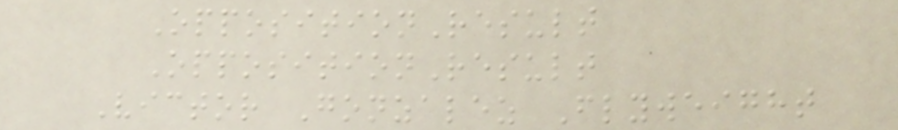OppositionResult
OppositionResult
Victor Gonzalez Flyweight
